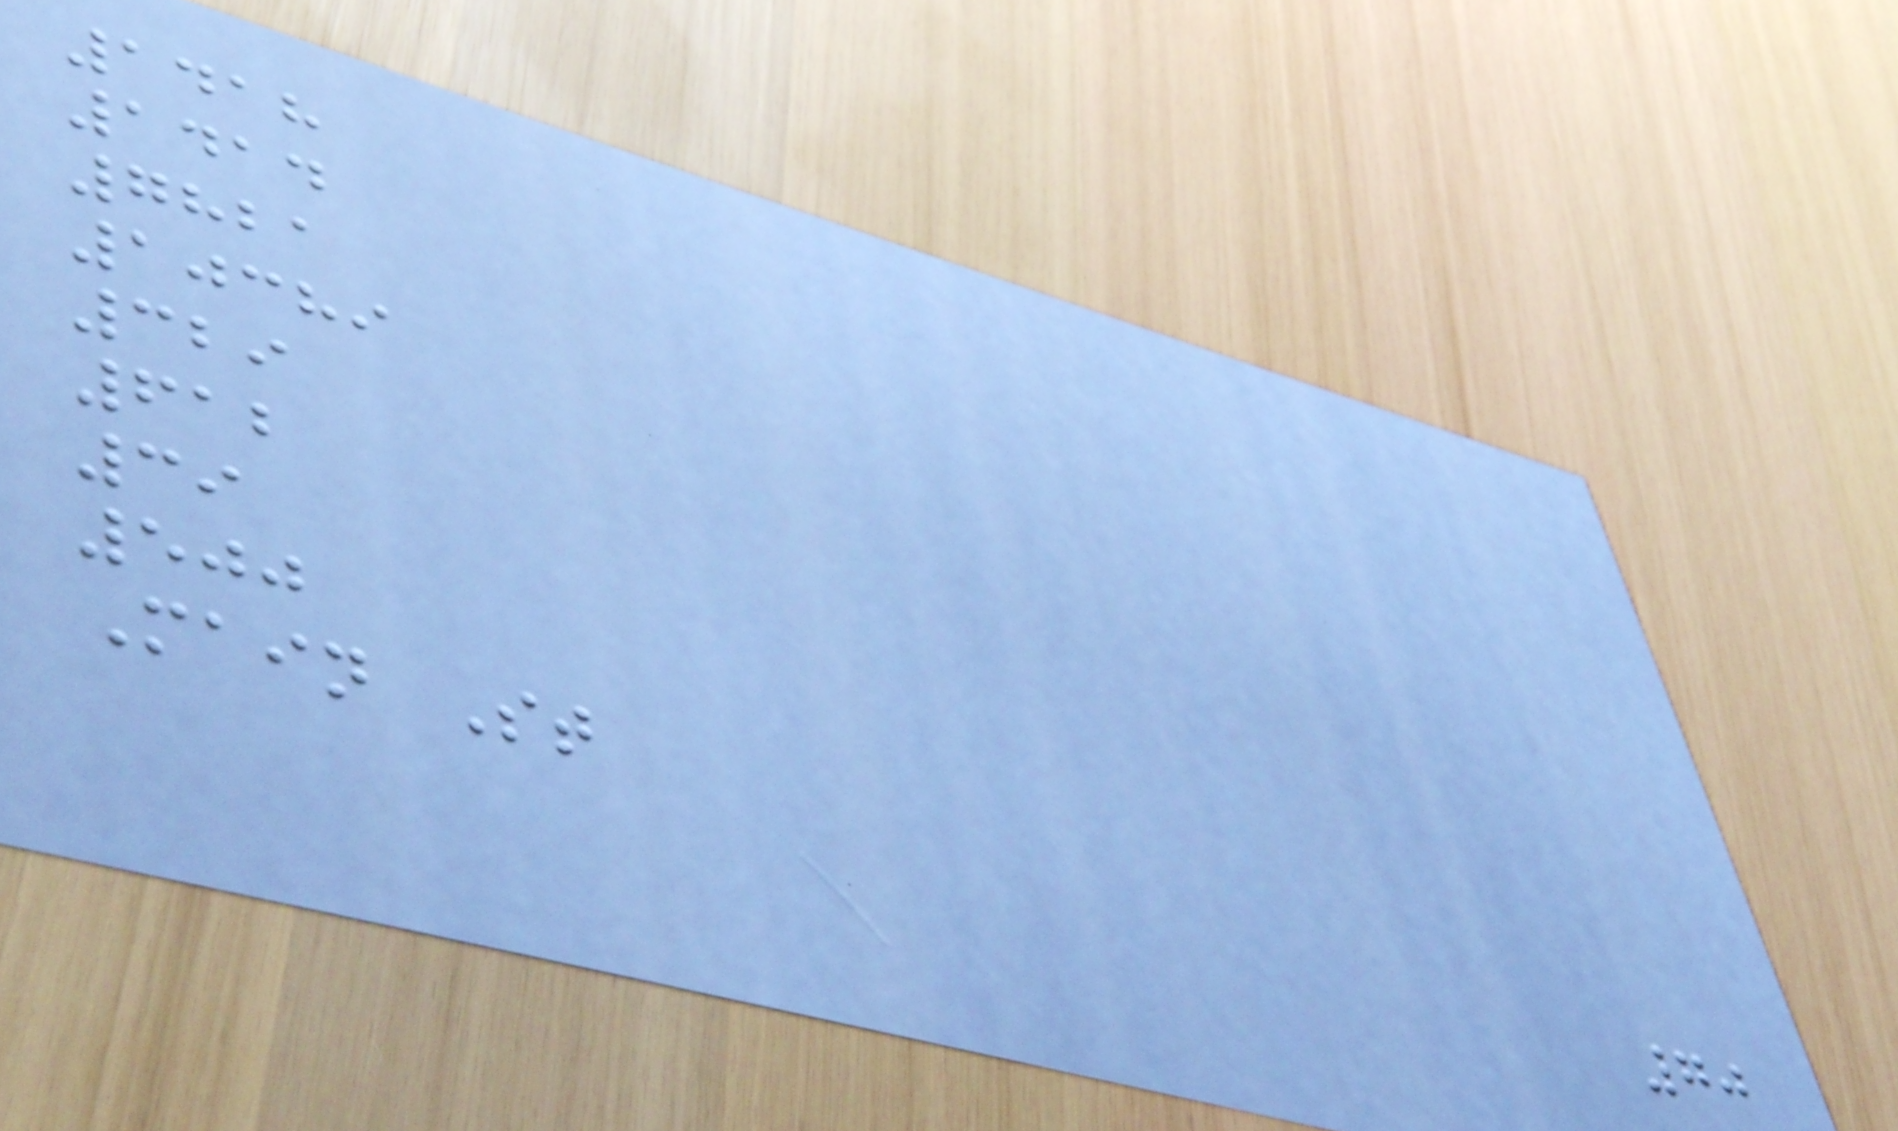1418
1414
7821
10389
329
612
39
500
Main St
70
